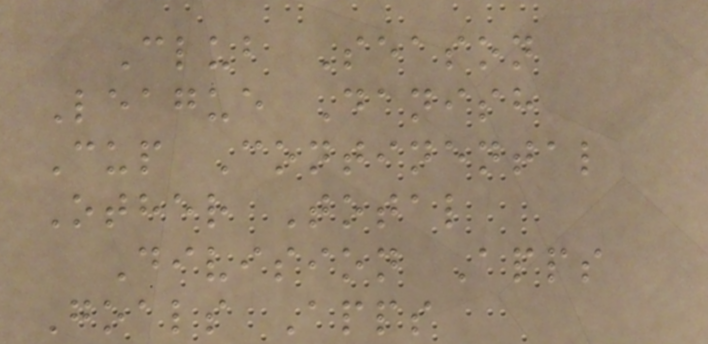Club Season
League Danish
Cup Continental
Other Total
Division Apps
Goals Apps
